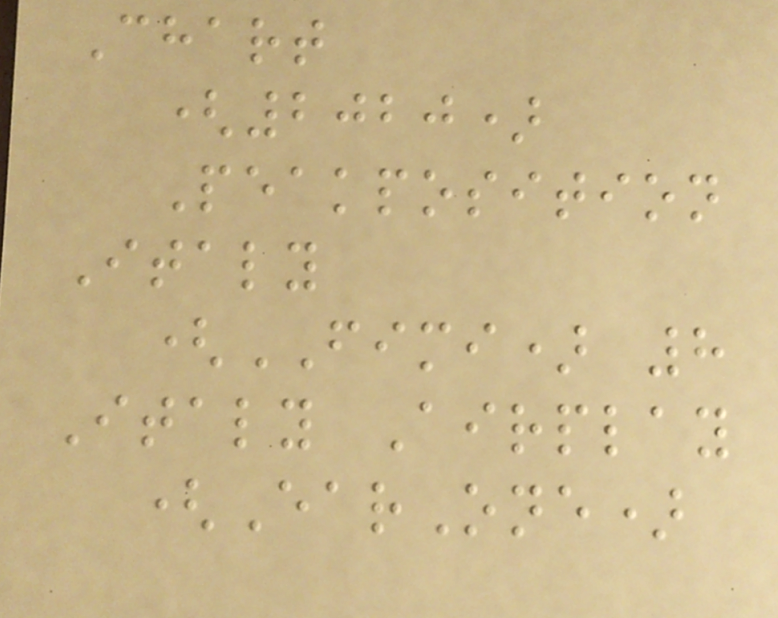Chart
(2020)
Peakposition
Italy
(FIMI) 8
Italy Airplay
(EarOne)
